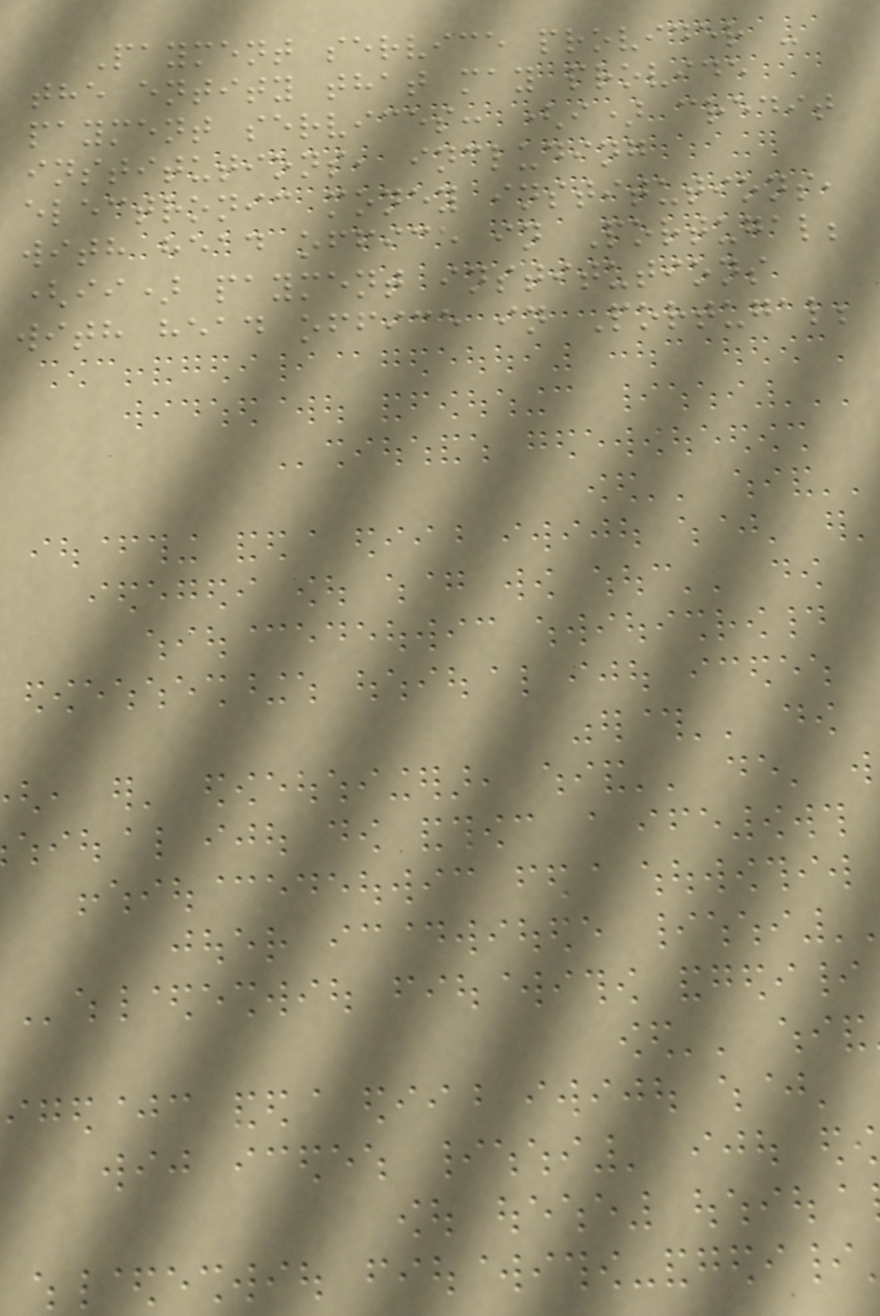Payment service provider -
the entity that may provide
payment services: (i) credit
institutions, including
electronic money institutions,
with head office in Portugal;
(ii) payment institutions
with head office in Portugal;
